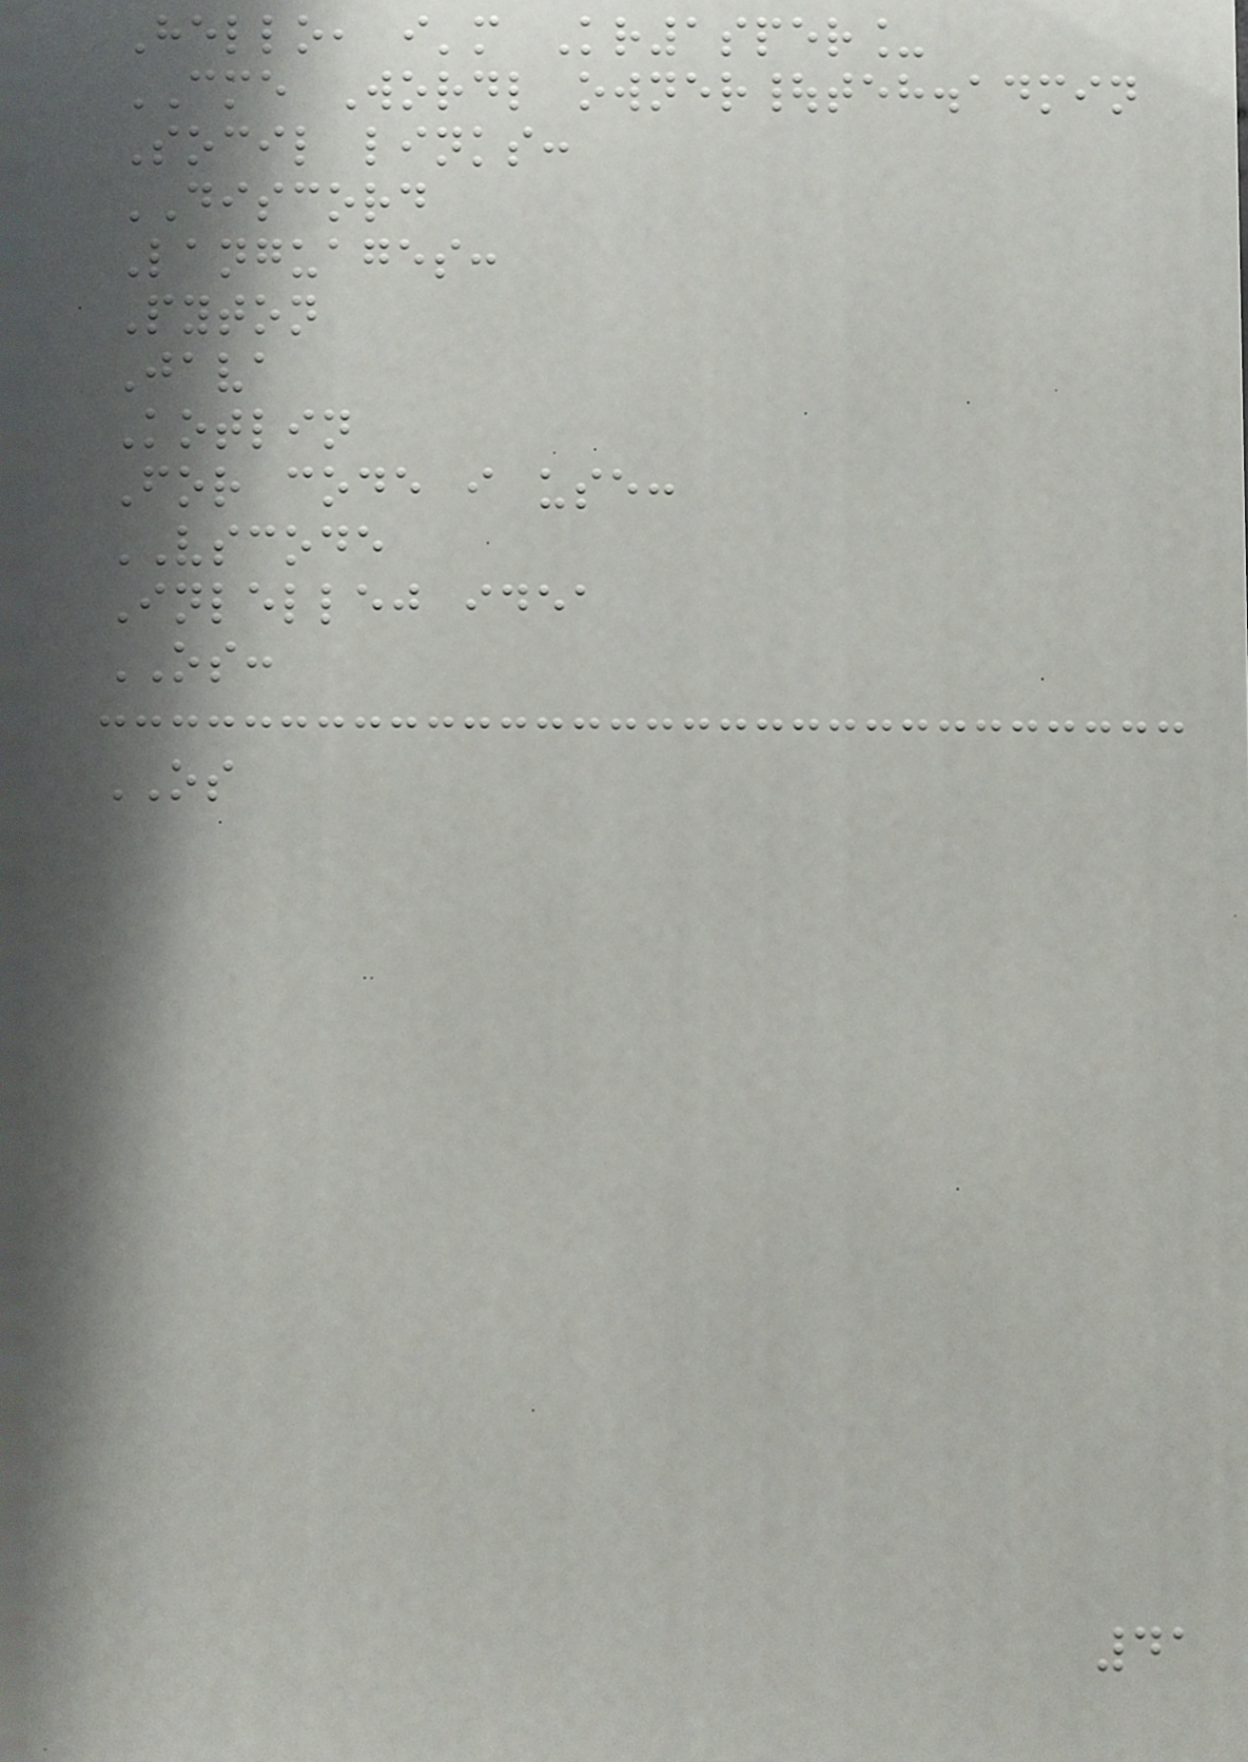Hello, i'm Kr1sper_
CME Wordl owner|teh.admin
Socil links:
DISCORD
Languages:
Pyton
Java
Kotlin
For code i use:
VSCODE
Inlellej idea
OS:
OS
41
